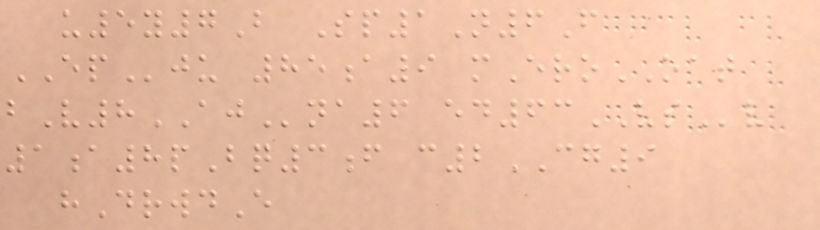u5y7B Sp1N6F
EPju 85a9 mEroOAT
bV8AJna6 ed63VSv
1a8pBq3f c2CG9
hDrwdE
